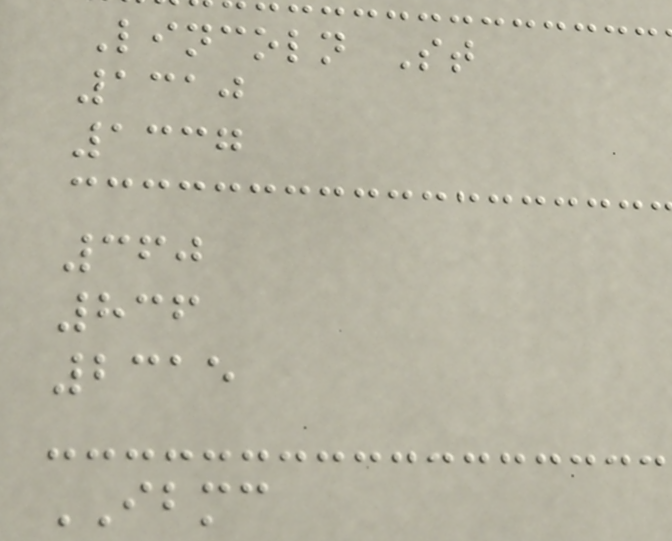Lincoln St
1310
1337
360
836
2315
IBMC
